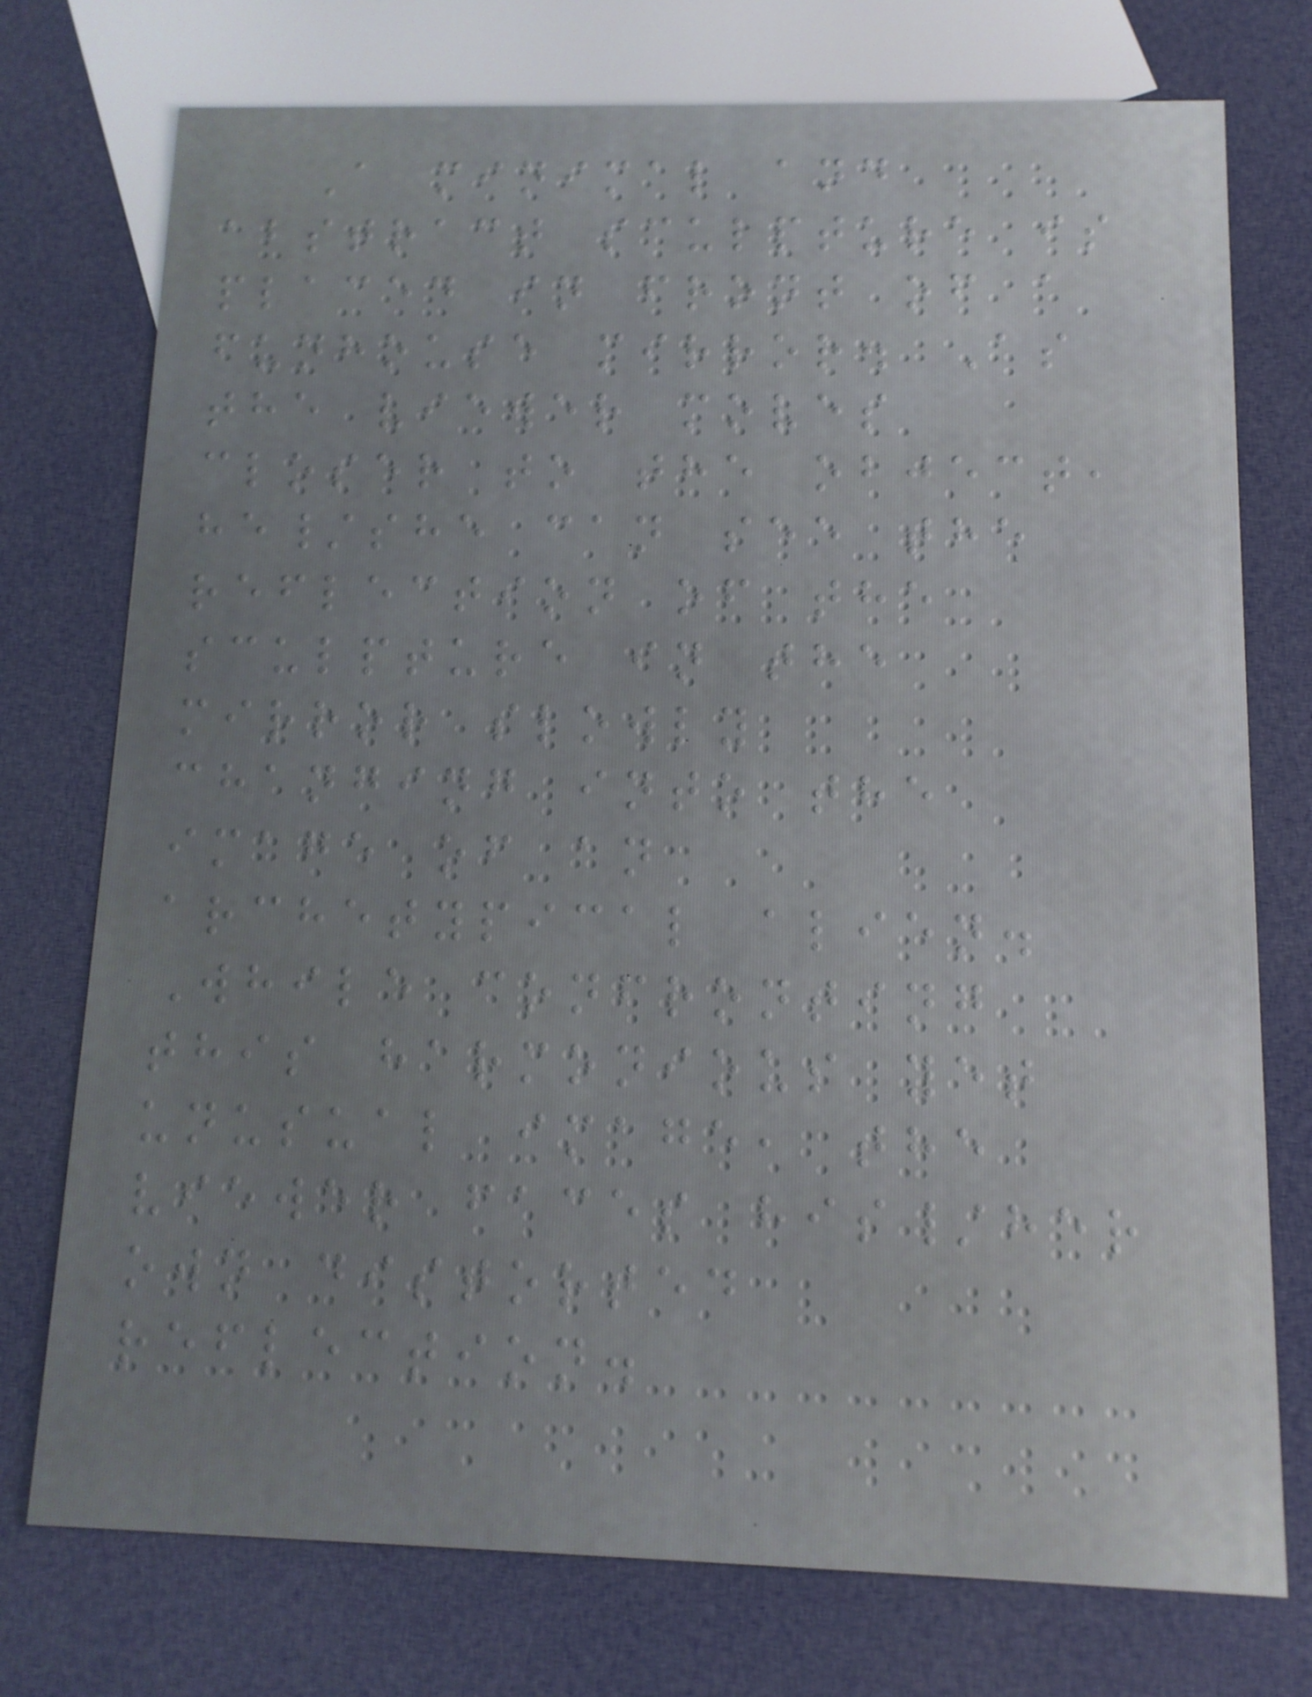A minimal and
abstract sculpture is
placed in front of a
funhouse mirror. As
the viewer moves
closer to the object,
he/she can see the
reflection of the
sculpture in the
mirror slowly
changing into the
image of an
archetypical alien.
While confronting
this harmonious yet
unusual image, the
viewer faces his/her
own distorted
reflection.
